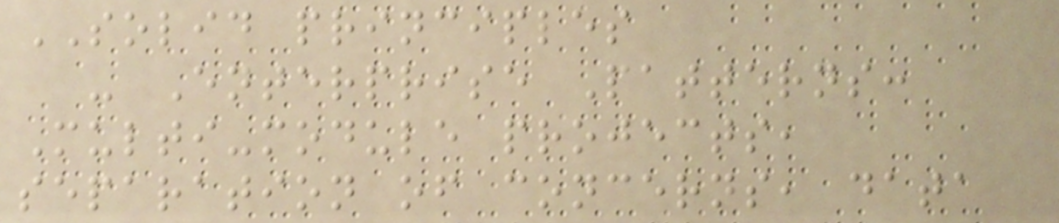SOLID principles
- Enterprise Patterns:
Multi-module projects,
separation of concerns, data
